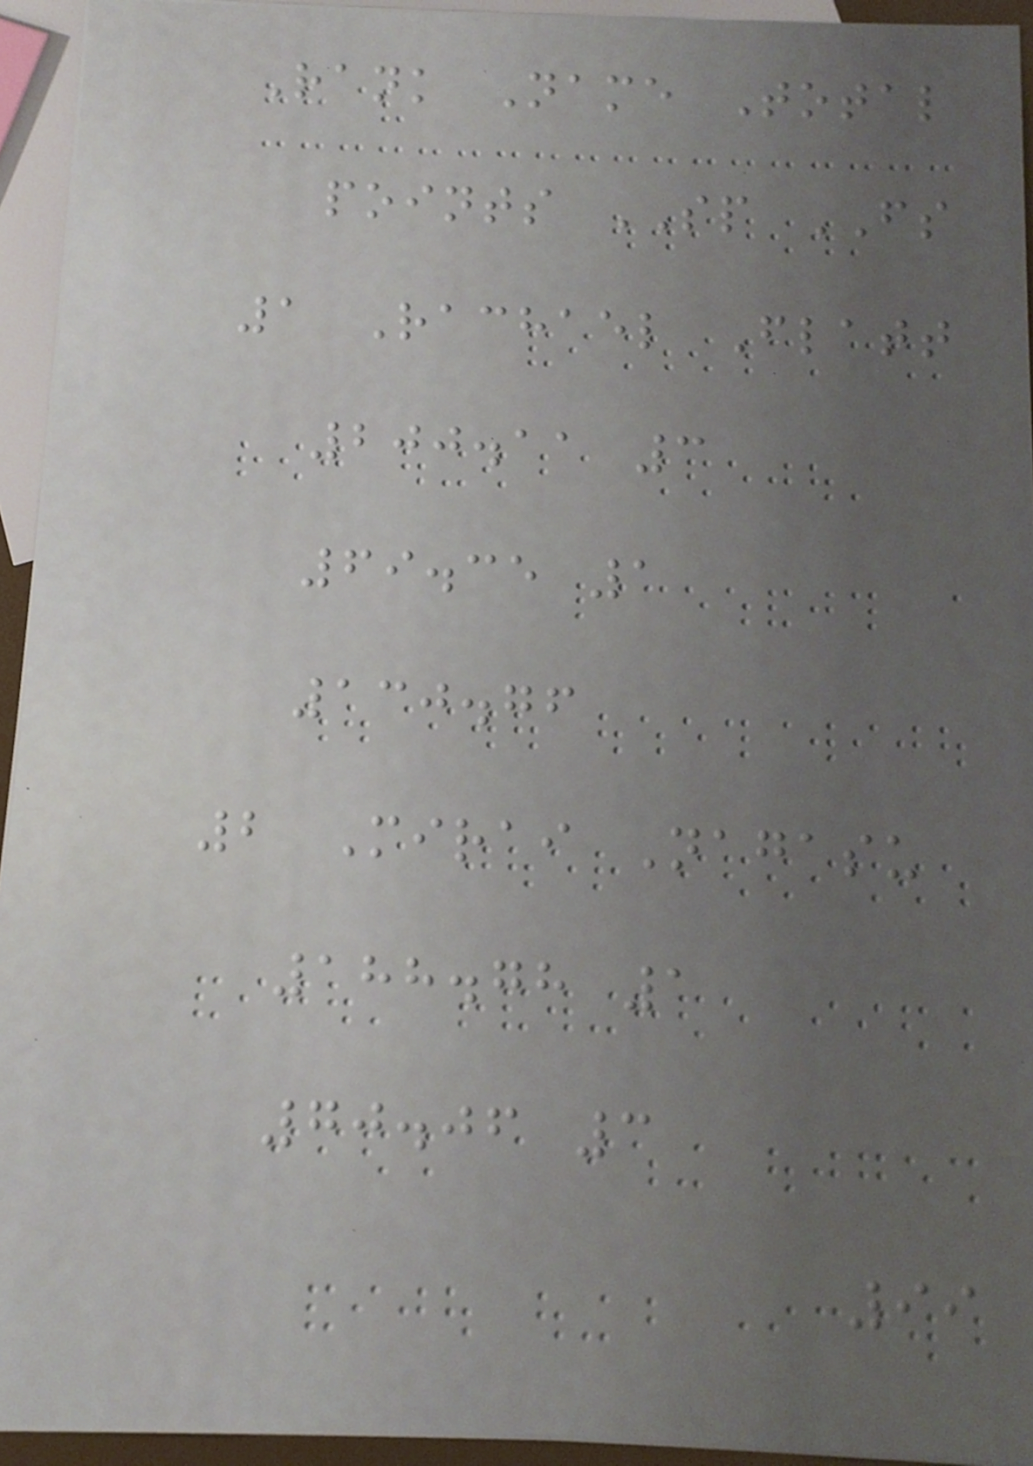Rank Name Total
points SP FS
1 Rachael Flatt
200.11 3
69.35 1
130.76
2 Mirai Nagasu
188.78 1
70.06 3
99
